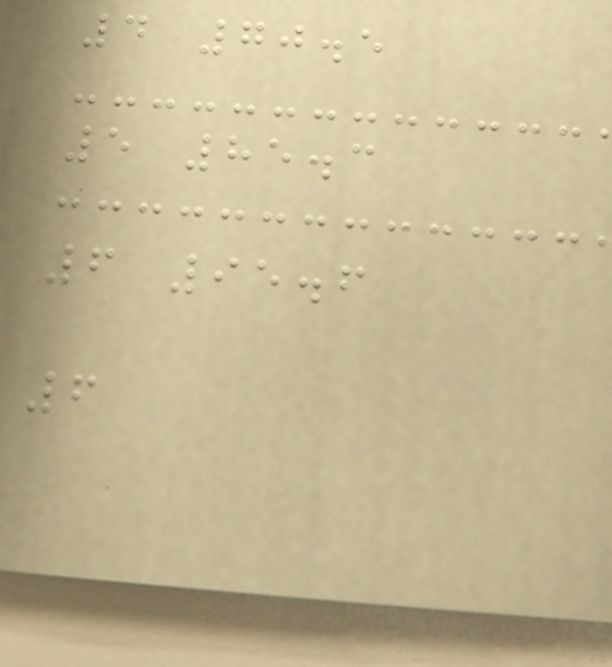4 70.5
5 85.3
6 95.6
6
